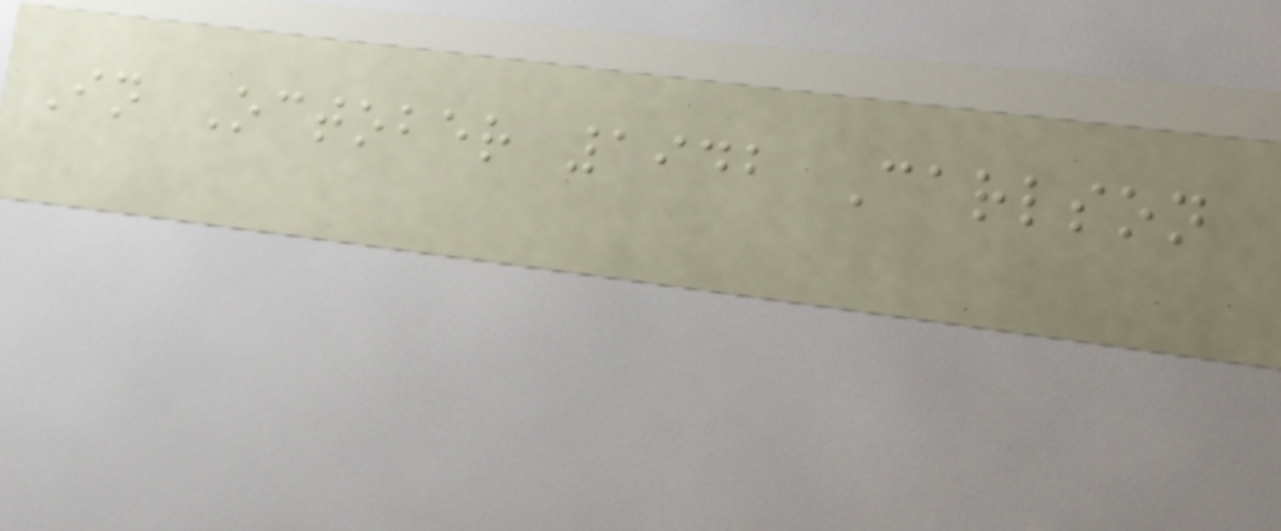In October 1942 Carlson
